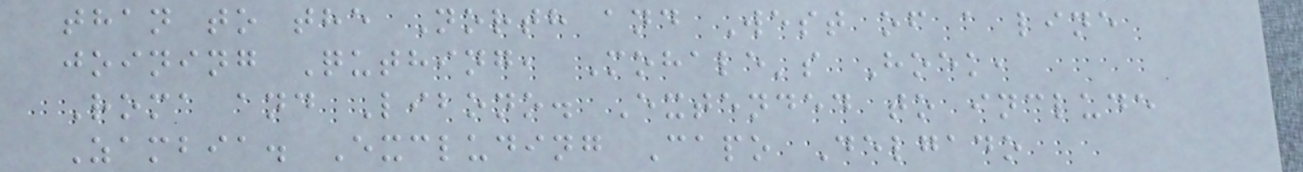than to the North and West of a line
joining Quthing, Mohale's Hoek,
Roma and Libono. Extended to include
Zambia. Excluding Capo Delgado
